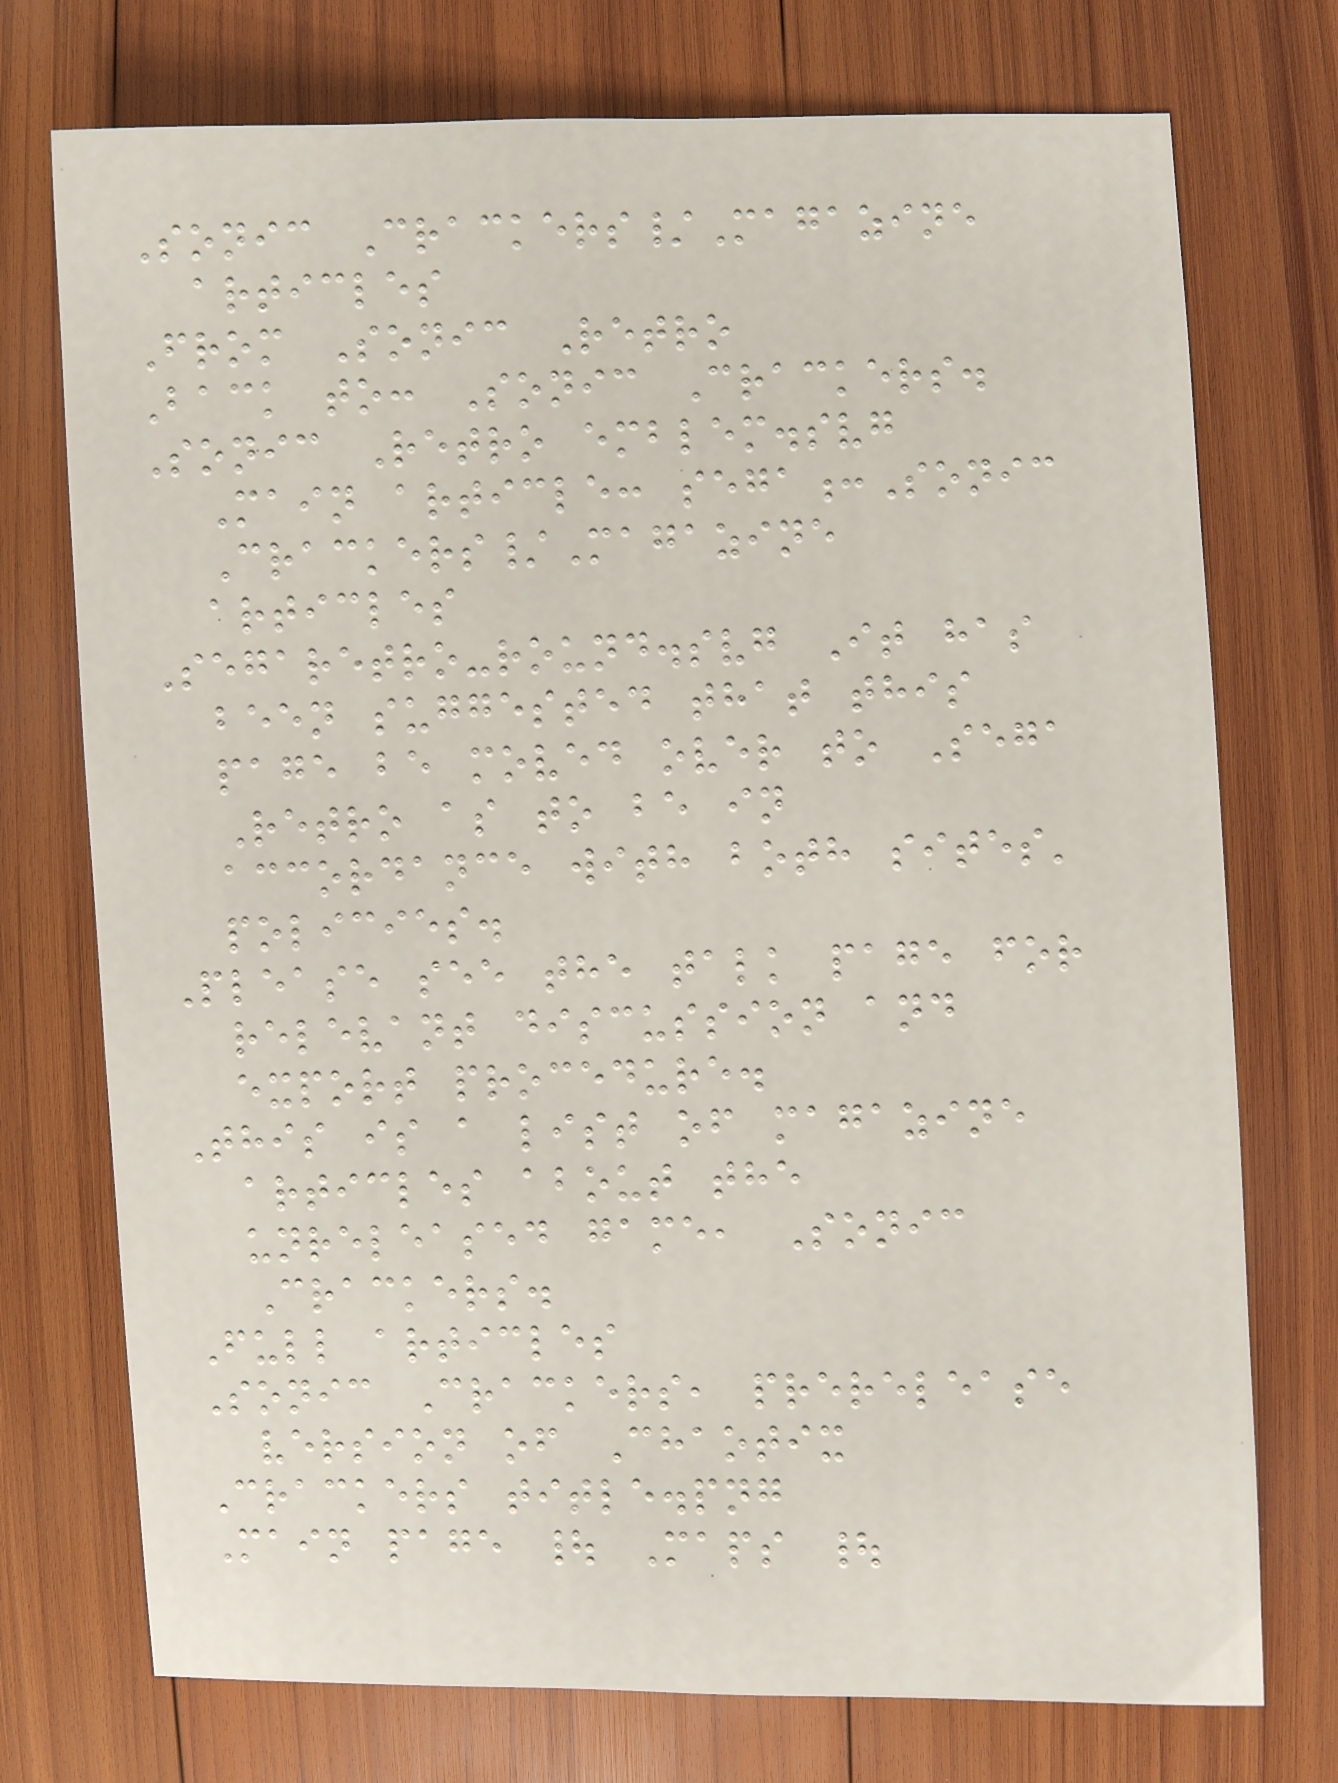Sonic Crackers/Magazine
articles
From Sonic Retro
Back to: Sonic Crackers.
Sonic Retro emblem.svg
Main article: sega:Sonic
Crackers/Magazine
articles
Segaretro-round.svg It has
been suggested that this
page be moved over to Sega
Retro as to be in
accordance with both sites'
policies.
Please see the talk page for
relevant discussion and
export procedure.
This is a list of magazine
articles about the
unreleased game, Sonic
Crackers.
Full articles
Sonic Crackers, prerelease
version of Chaotix
Crackers title.png
Main page | Maps |
